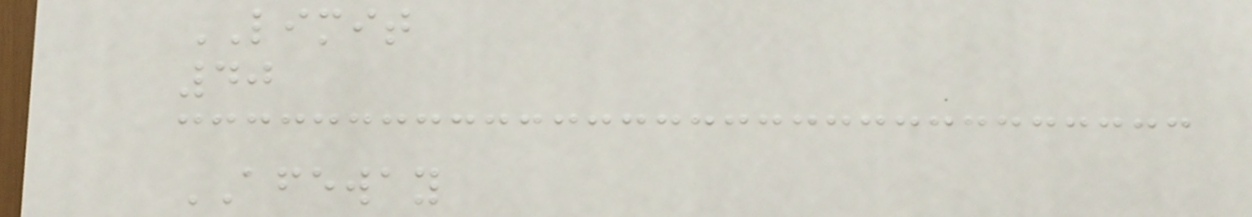LIMIT
40
AFEWAY
